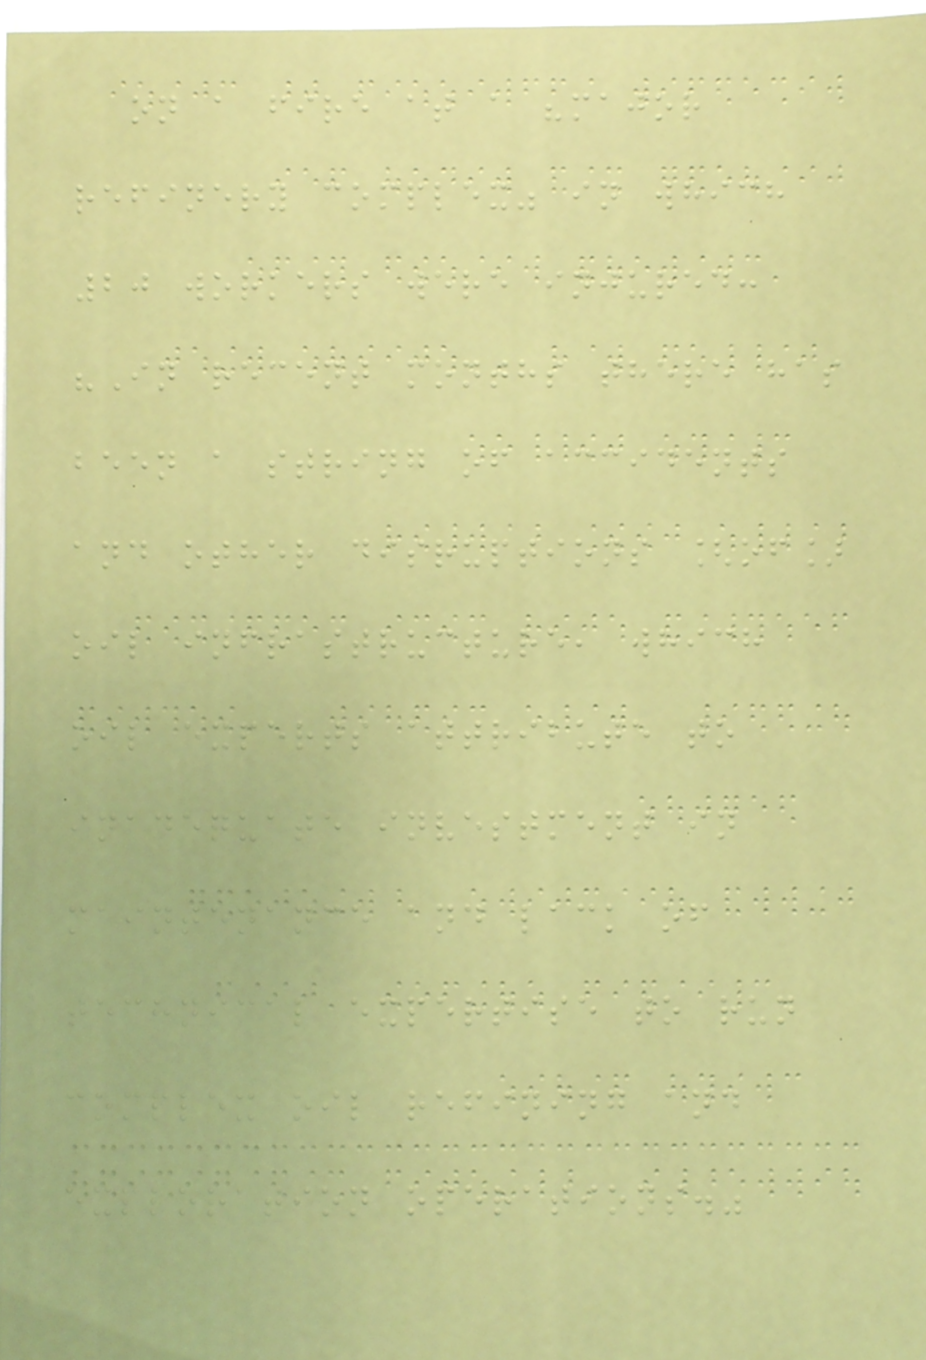on a fire at a "major
refinery complex" in which
20 workers were injured:
"In recent months there has
been a string of accidents
and other disruptions [of]
oil infrastructure, which
oil experts attribute to
inadequate investment in
maintenance and lack of
technical expertise to run
complex oil refining and
exploration operations."
